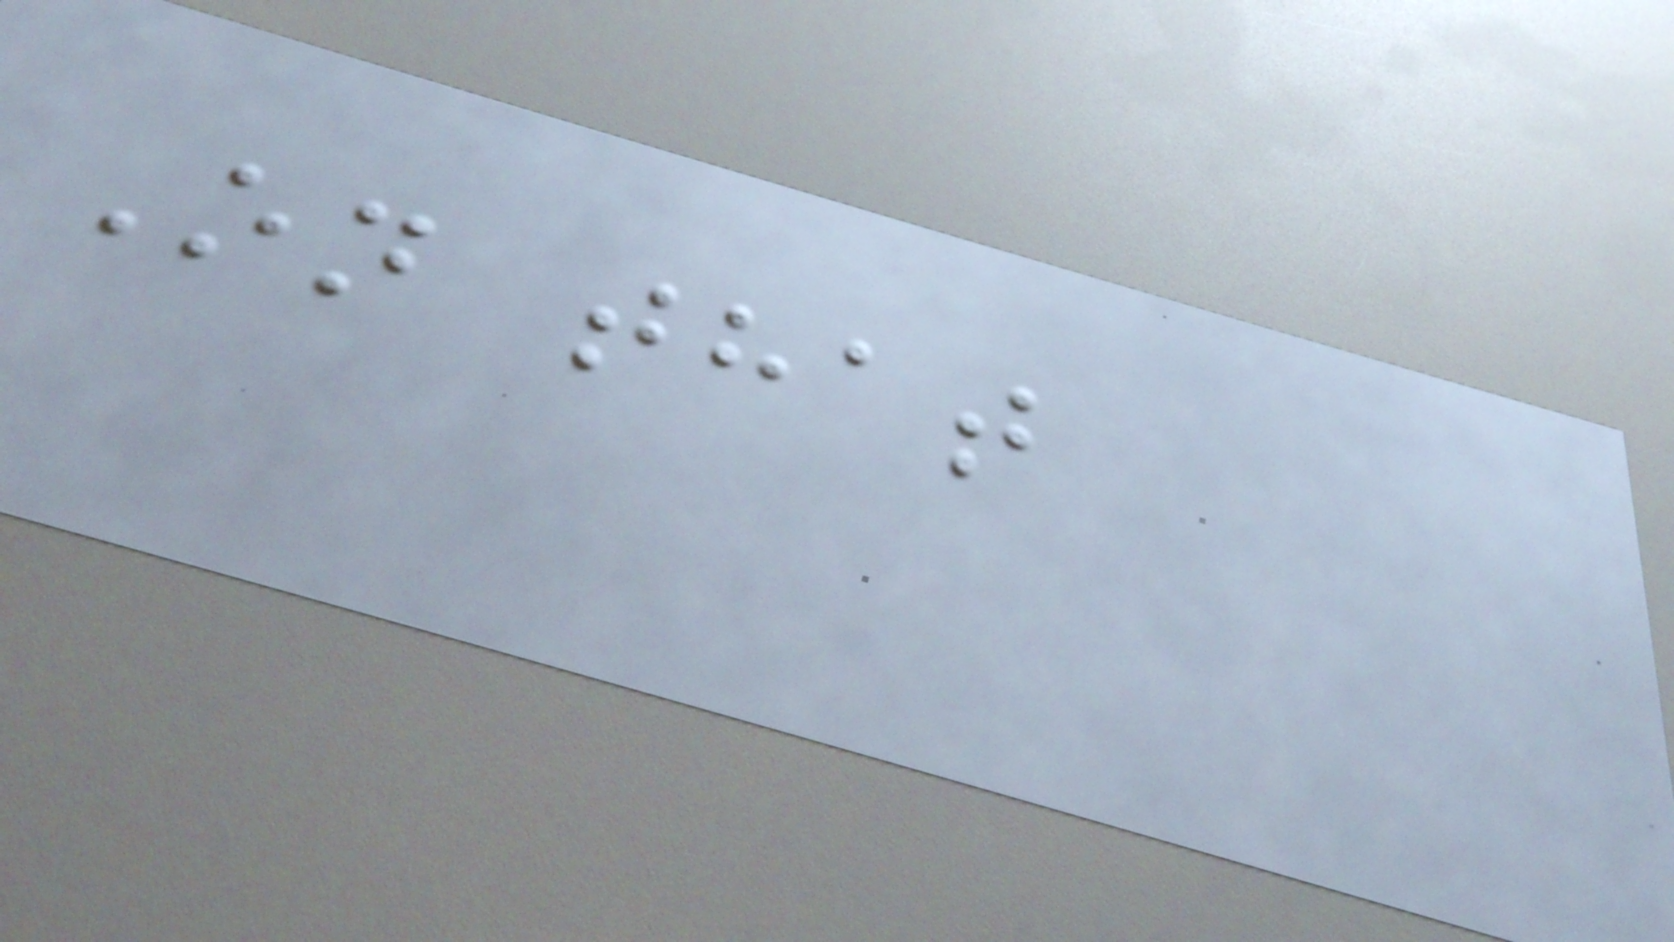On that
